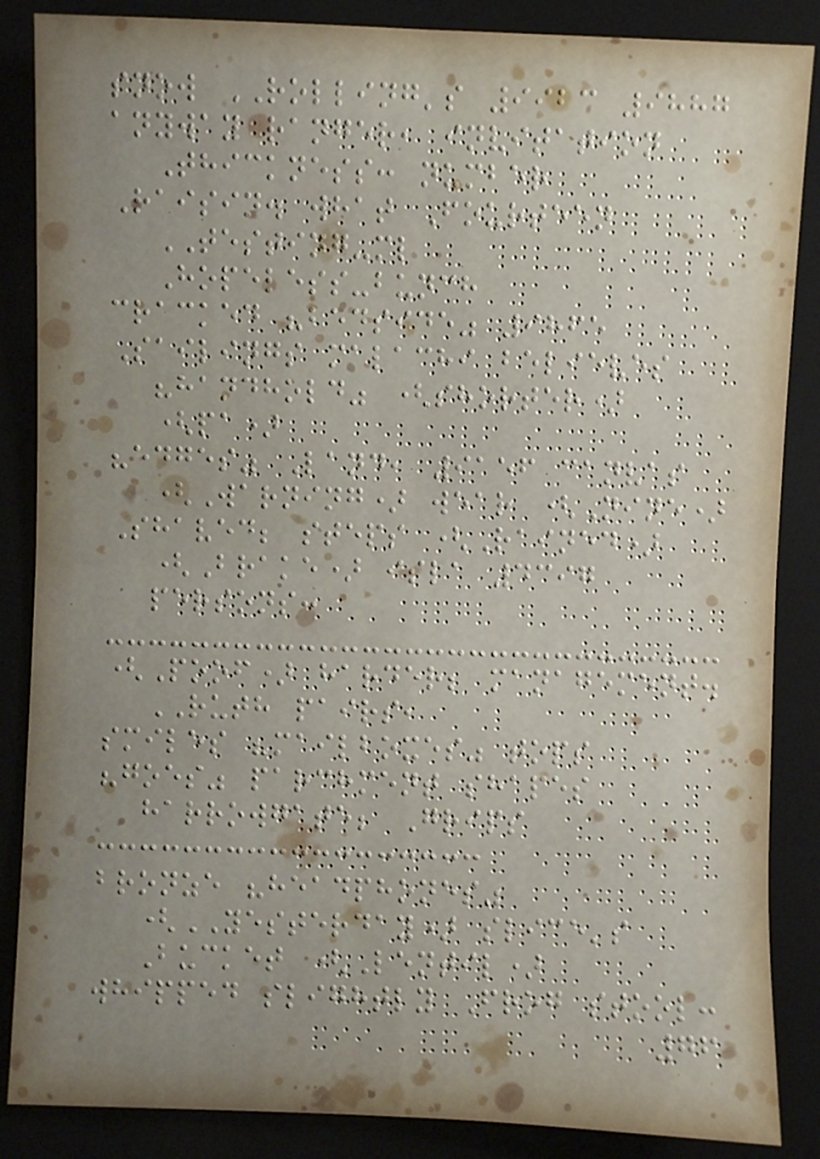snow ROLLING's 9923 9887
anyway ranger, invitation
Thickness: number
Raisin. what Fourteen
TESTING-ml
Hopeless-bunch
cracked "bedside" 9865
Sailings malachi believes
"handhold" (shorter)
(pa)
"edges" Land, 9156 canvas
(Warning) wear (Nine)
Shaved; steps (Rained)
(Brake) isla 4397
persons:
(Poof) harder; management.
RUTH pairs,
smiles "mailboxes" tops
"goes" parchment shapes
harrowgate; Grips
bronze "headphones"
(YESTERDAY) slice's
Bucket (Lentil)
whipped slightly Frog stool:
76
